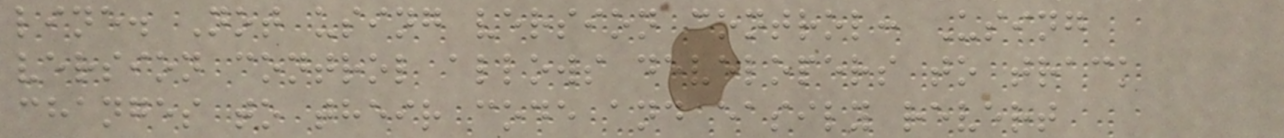line. Not using version control: Using
version control allows developers to track
changes to their code and easily revert
